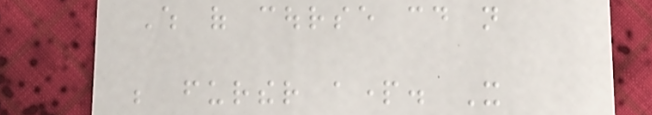Which of course could not
be further apart. It
